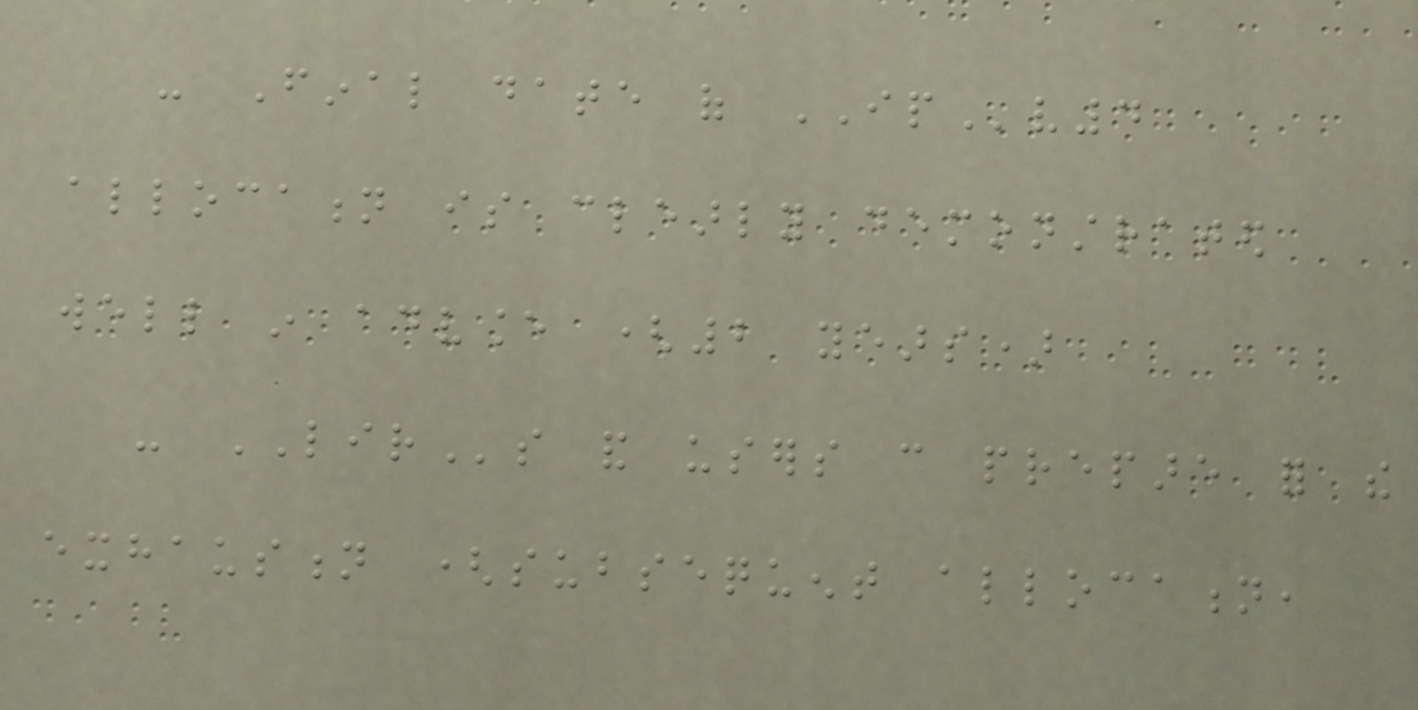- Final date of IPv4
allocation is clearly demonstrated
well in advance (2 years)
- LIRs and users can prepare for the
exhaustion (subsequent allocation,
